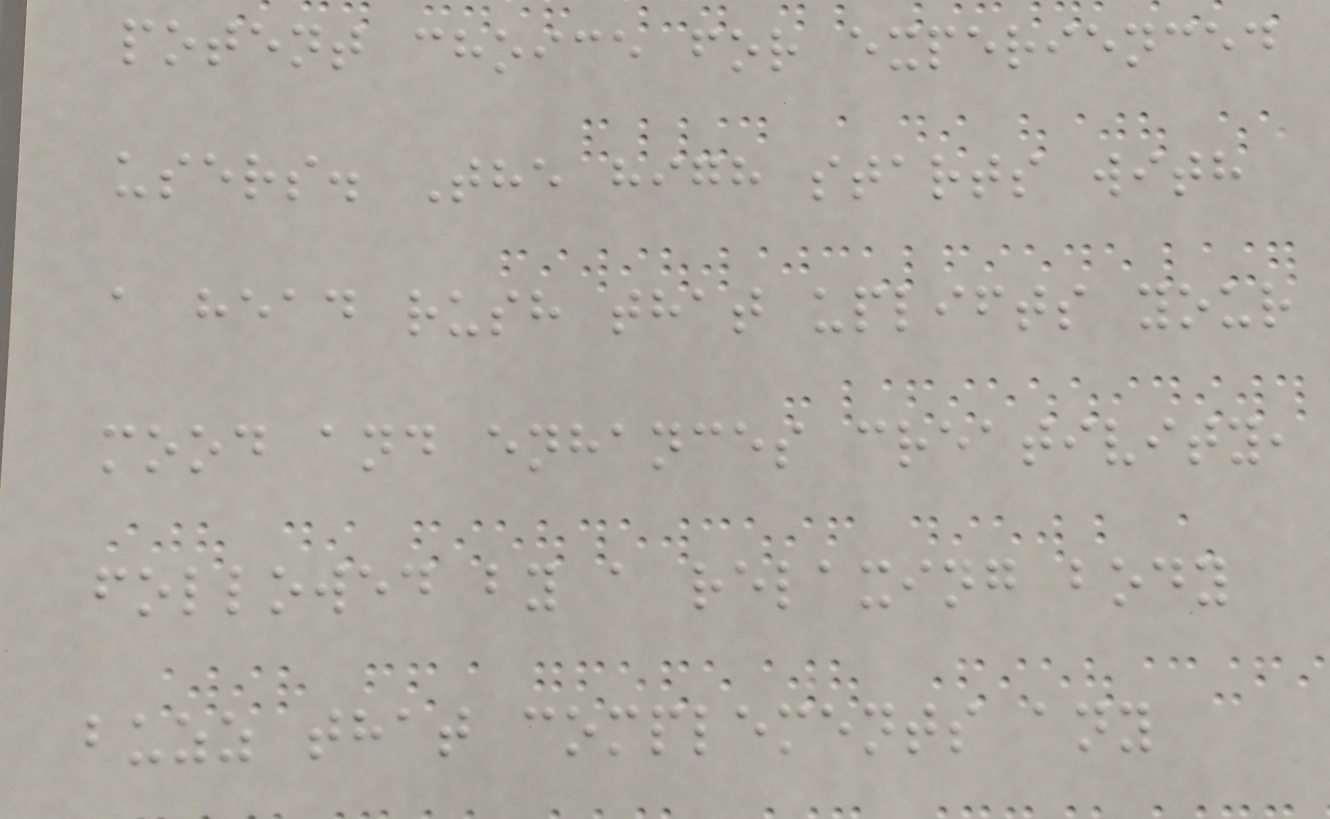potent choice for experienced
users. The high starts with
a head rush that uplifts your
mood and enhances creativity,
followed by a relaxing body
buzz that complements any
